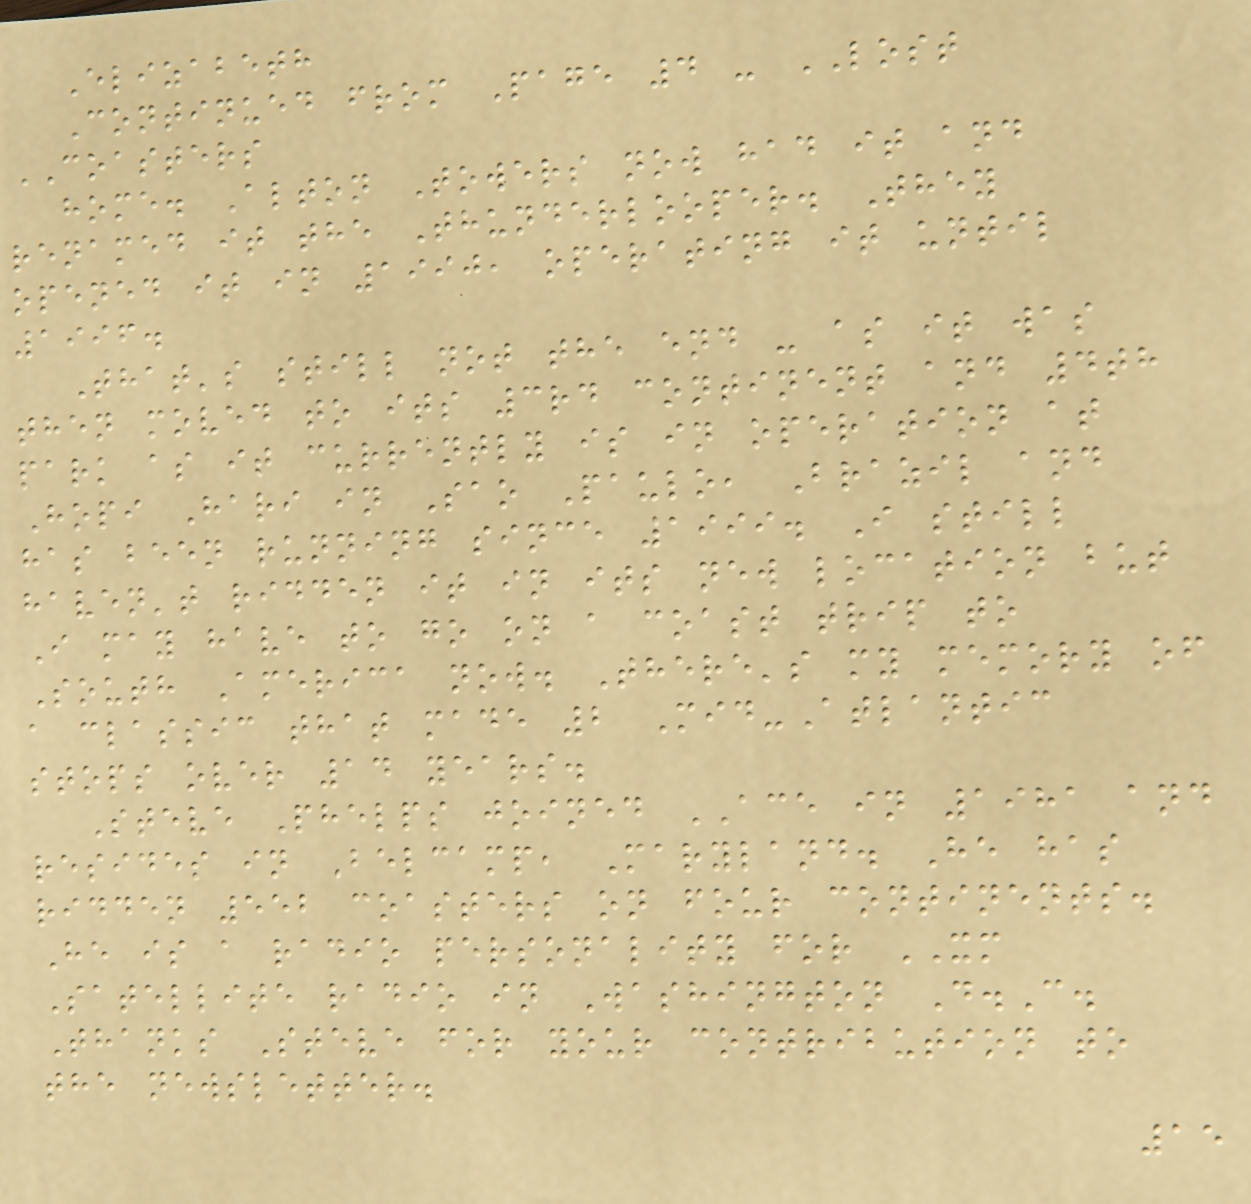Elizabeth
Continued from Page 4 - LOST
COASTERS
home. Alton Towers now had it and
renamed it the Thunderlooper. They
opened it in 1990, operating it until
1996.
That's still not the end - as it was
then moved to its 3rd continent and 4th
park as it currently is in operation at
Hopi Hari in Sao Paulo, Brazil and
has been running since 1999. I still
haven't ridden it in its new location but
I may have to go on a coast trip to
South America now. There's my memory of
a classic that made 2 Mid-Atlantic
stops over 14 years.
Steve Phelps joined ACE in 1981 and
resides in Belcamp, Maryland. He has
ridden 552 coasters on four continents.
He is a radio personality for XM
Satellite radio in Washington D.C.
Thanks Steve for your contribution to
the newsletter.
15
